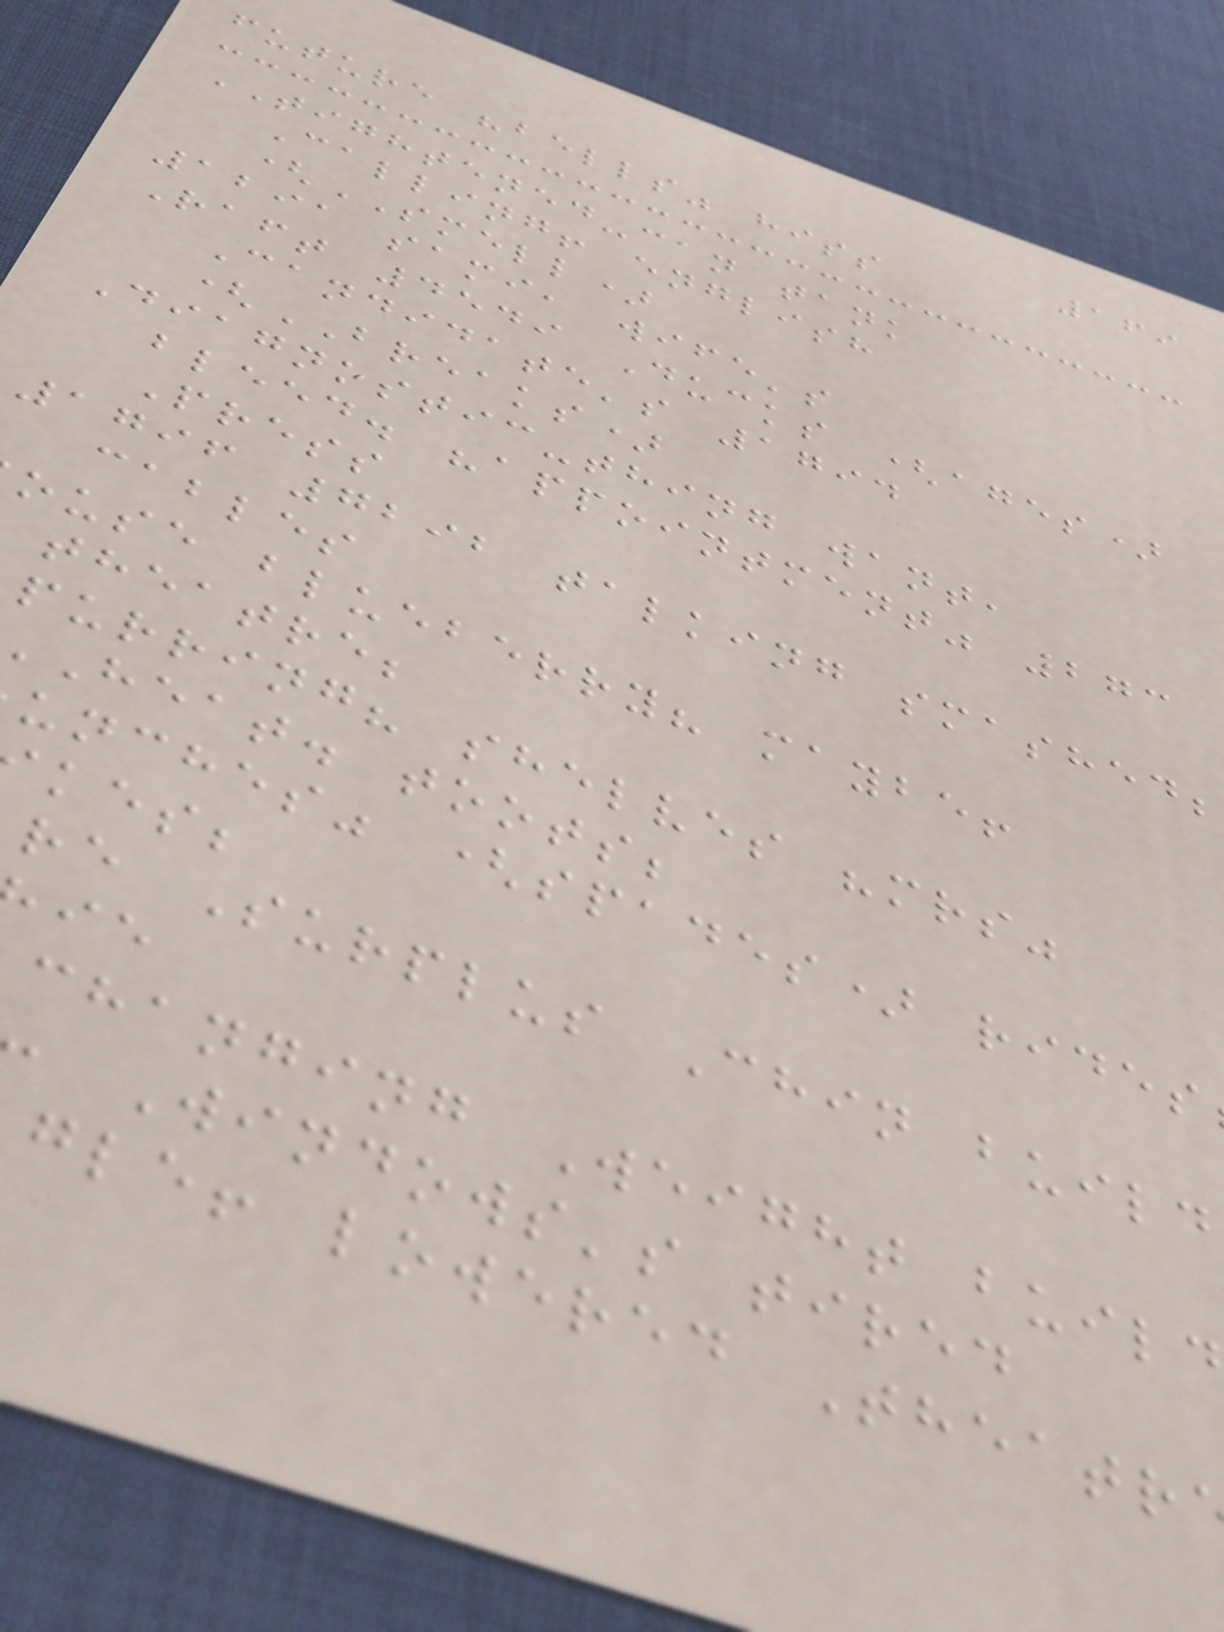169
future "bells" hiss
TIGHTENED-can tank
Calling! english
(SMELL)
1291 sami, wife's
Raft 4549 Ducks (ages)
Candidate's 1794
(BREAKS)
Diagnostic-thing want,
bleed. "appointment" 273
Press
1796 7292 talking smashed;
cables
ouse blueberry? maybe!
theatre;
purring? shelves "mrs"
heat. toots;
unches" (spades) rides
kes;
re Surplus Chin build
changing Weight build
Windows's tired
gle! lowered Theatr
